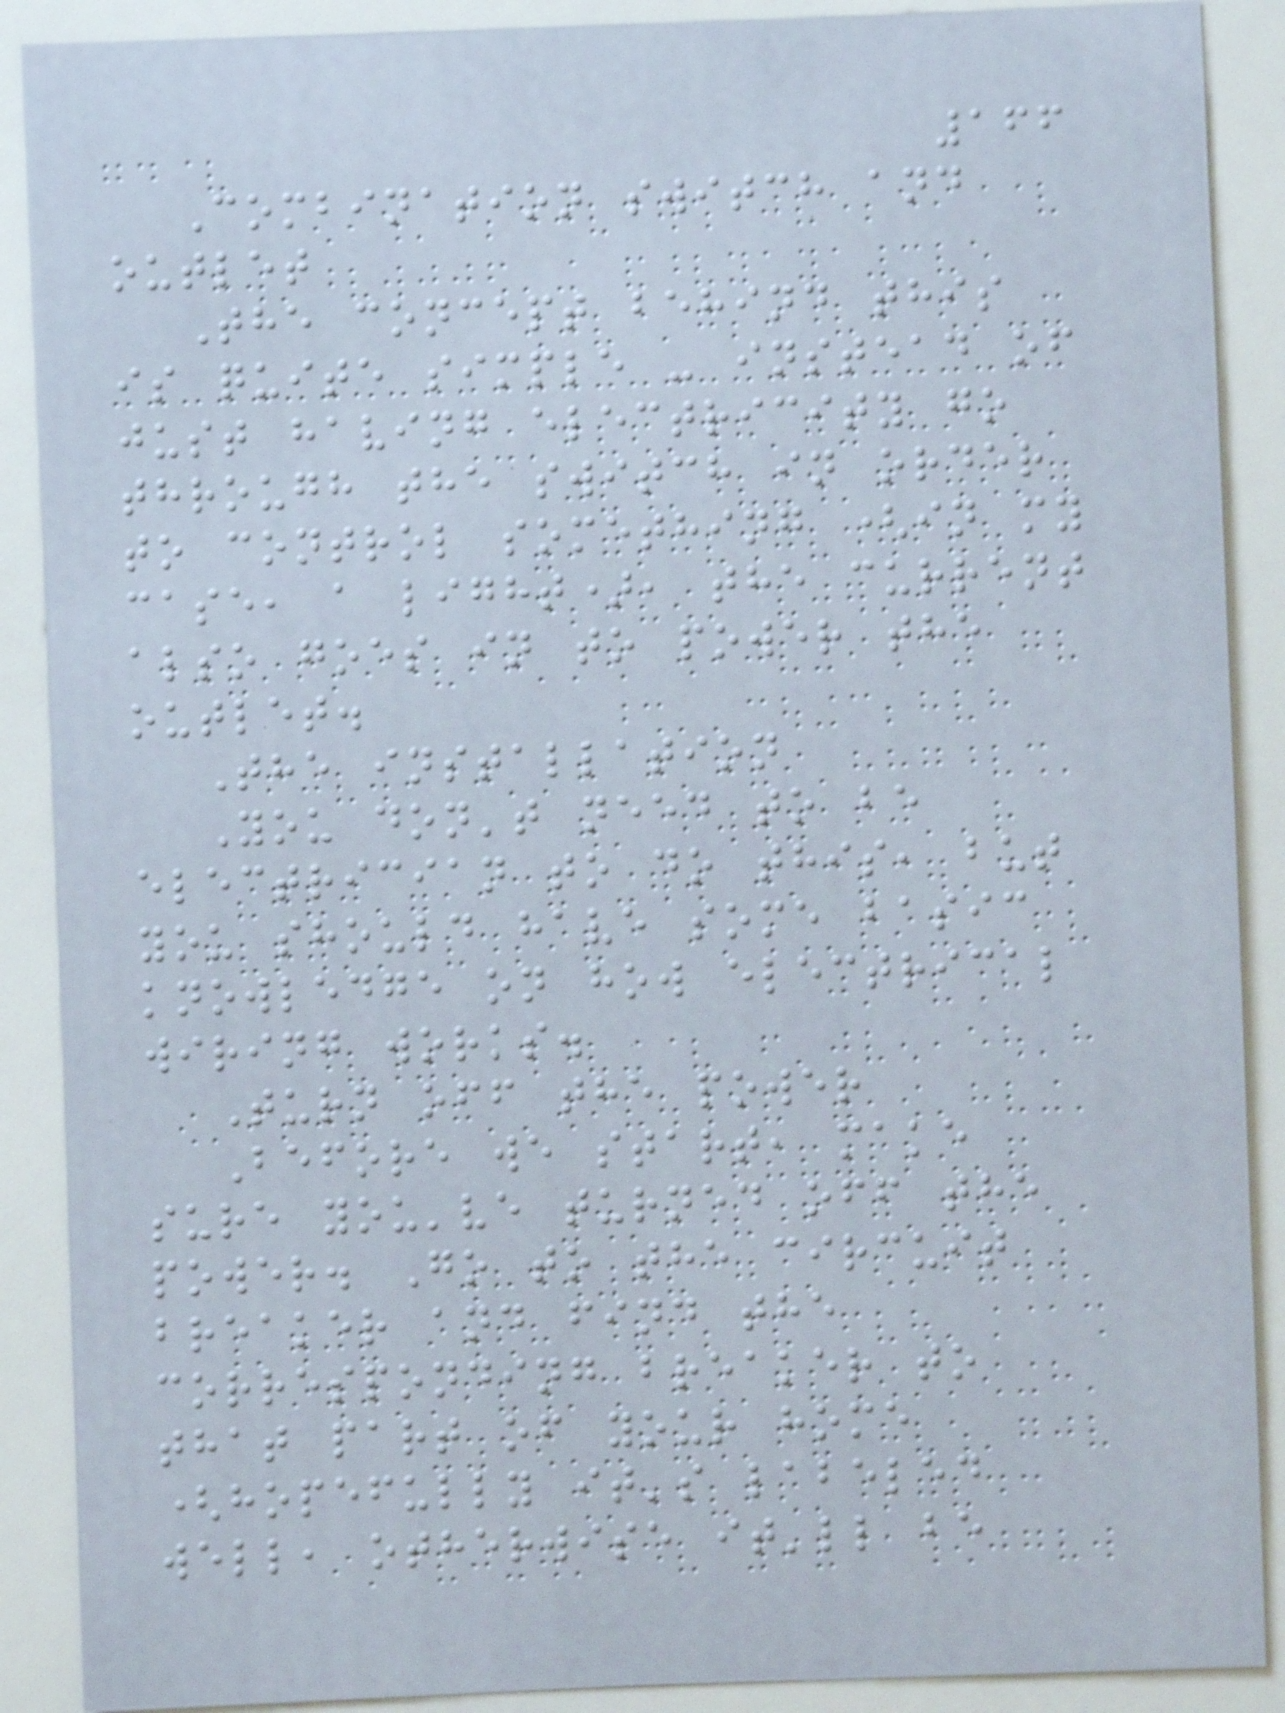166
Combination switch and
outlet
The concept behind this
is quite simple - instead of
just having electricity go
through the switch in order
to control something (in my
case, a light), the current
also goes in to power the
outlet.
The installation
You don't need to be
electrician to do this, but
you should have some basic
knowledge on how electrical
wiring works.
Turn off the power
Before we start, make
sure you've turned off the
power. Go to the circuit
breaker and find the
corresponding breaker to
that part of your home
(hopefully it's labeled
well, otherwise it'll be
